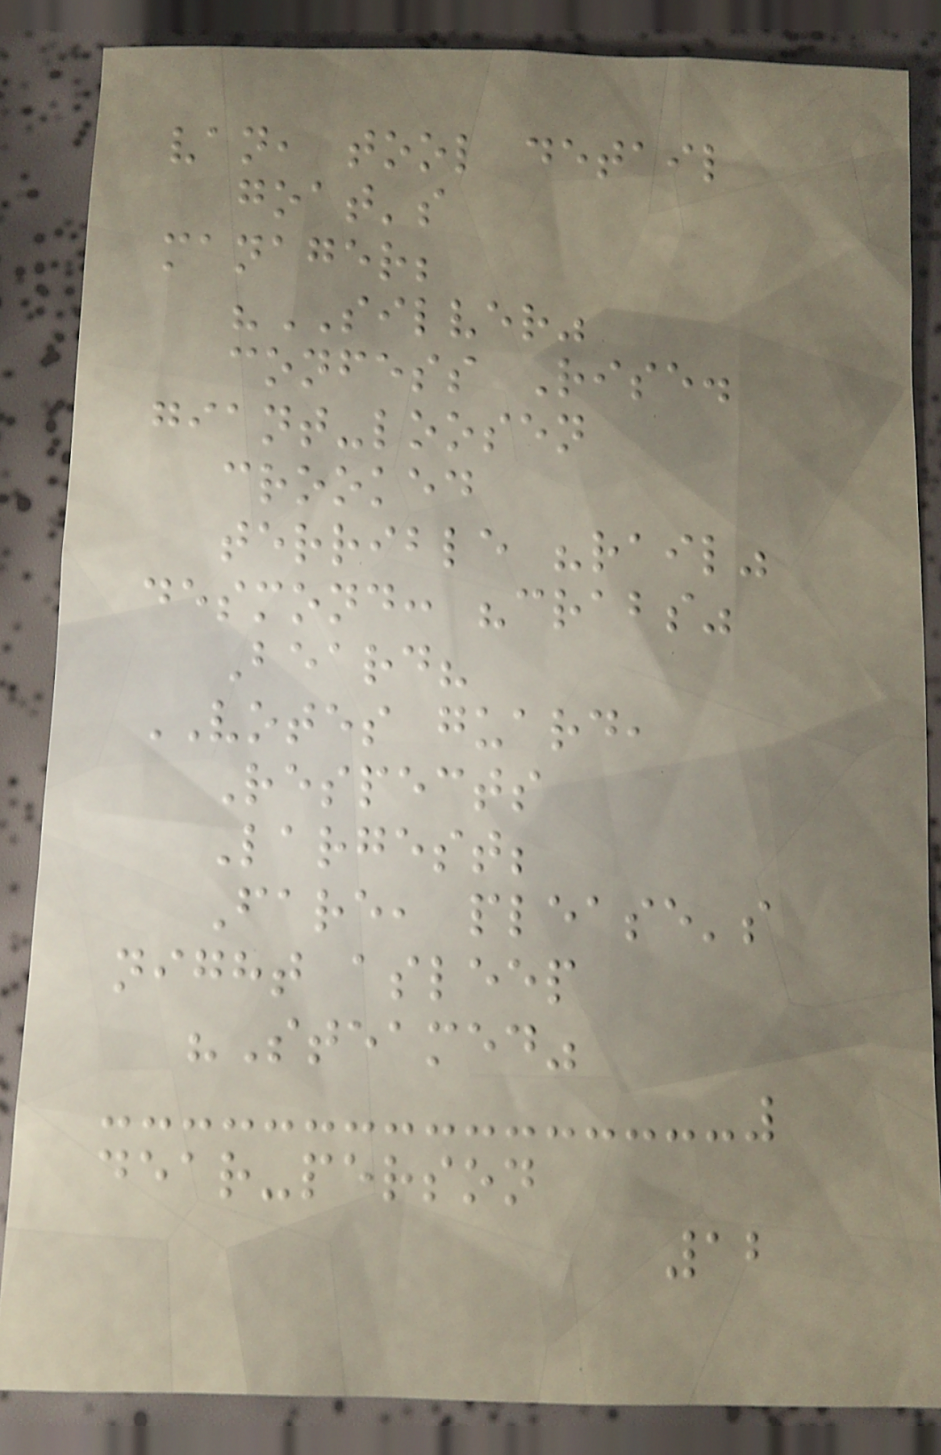van, tool detail
goat's
manager;
"SILVER"
confess Rise.
giant-loosen
crooked
terrible "rail"
desmond: "crabs"
Beard?
VOTES guard,
Respects
Largest;
Fare, please's
night asleep
"Steamed"
dear-person
12
